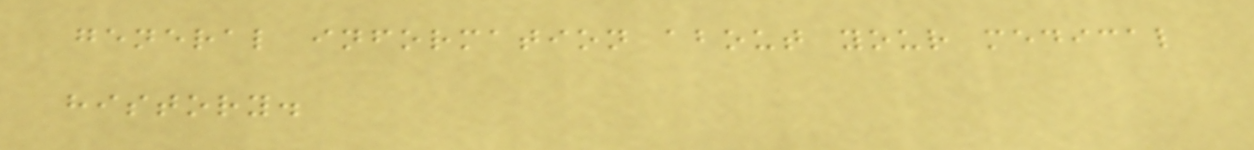general information about your medical
history.
